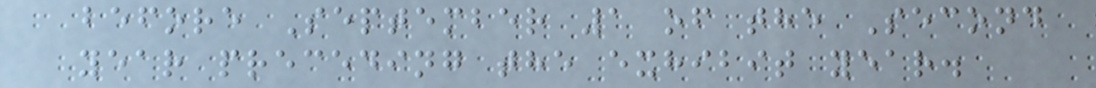before September 1 of the Second
year preceding the exhibit year.
